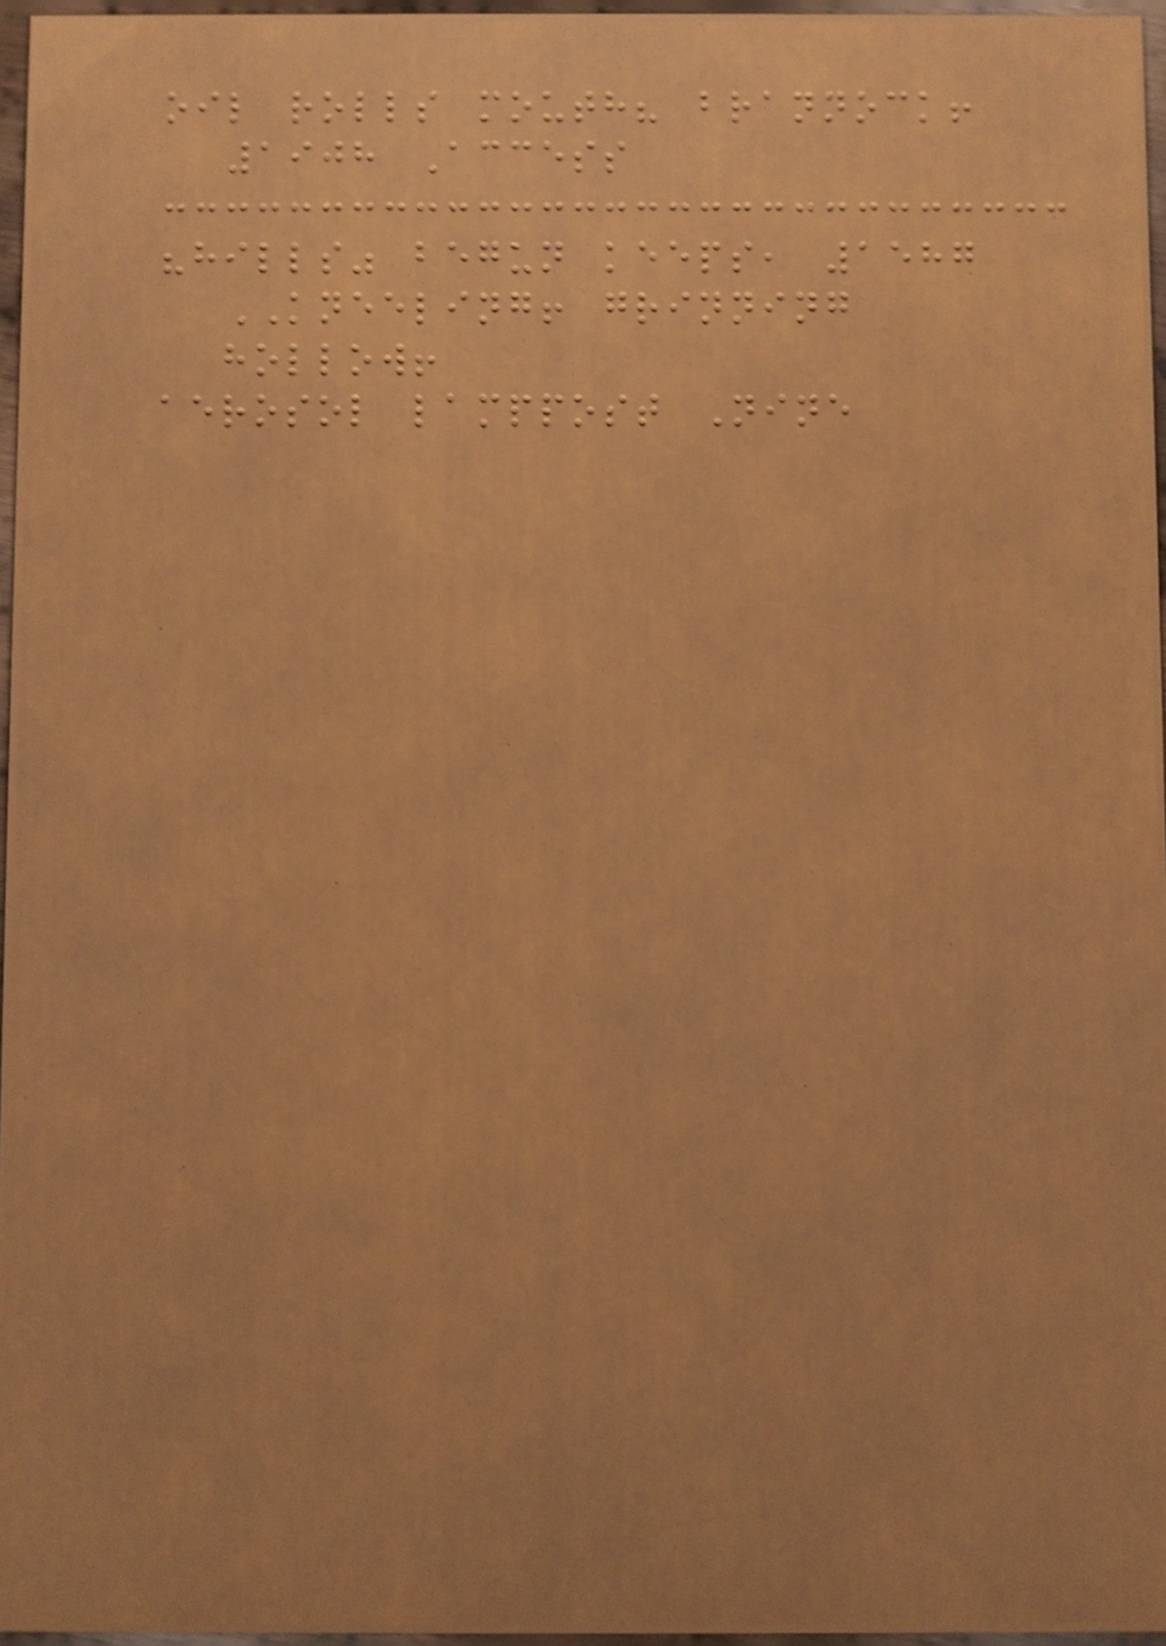oil rolls mouth? brannock!
1908 Access
"hills" begun keeps, 1587
KNEELING! grinning
hollow!
aerosol lamppost Nine
